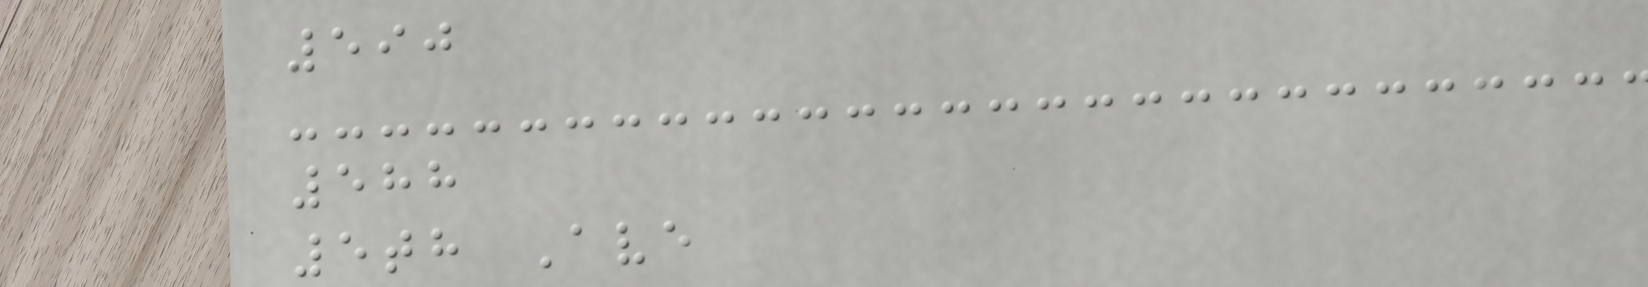590
588
5th Ave
